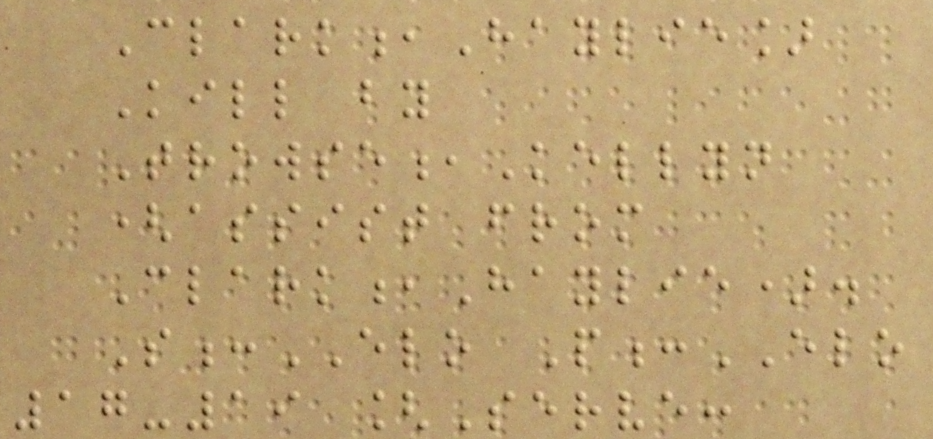Clark,Haylie]
Kill by
Trowse,Kellyn
(assist from
Clark,Haylie).
S:ELO P:ELO
17-19 [Serve:
